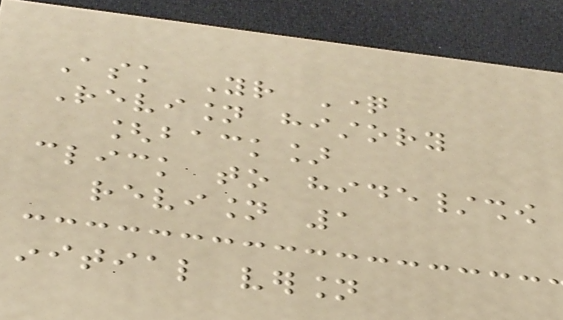Ask Your Question
Revision history
[back]
click to hide/show
revision 1
initial version
